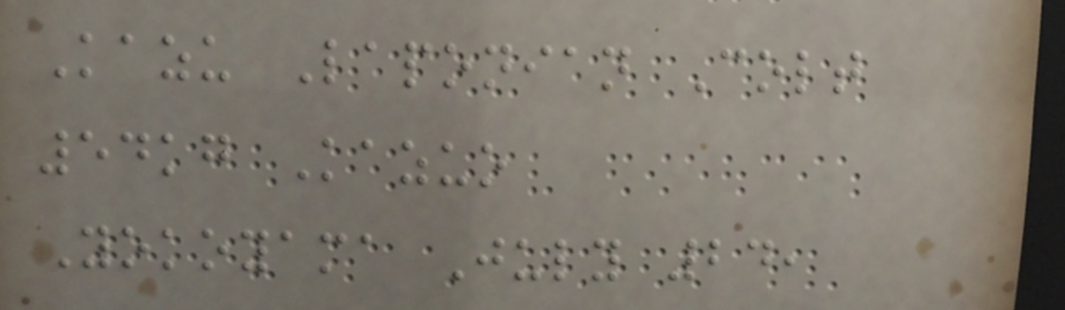Kazu Laponian Colt
54kg Kazuo
Yokoyama July 24,
